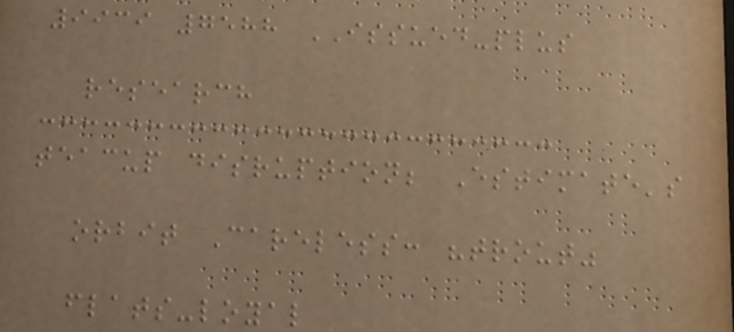9939 7588 ISSUED-plus
research
teacup disruption; Estimate's
orbit Careless: "trout"
flats-loyal
